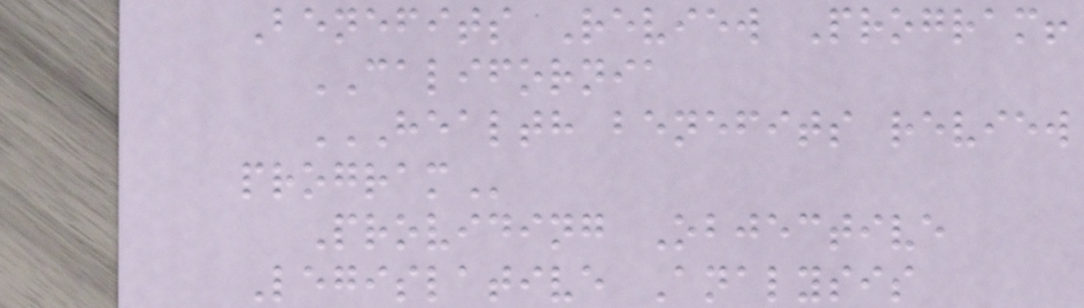Benefits Review Program!
CALIFORNIA
HEALTH BENEFITS REVIEW
PROGRAM
Providing Objective
Legislative Analysis
